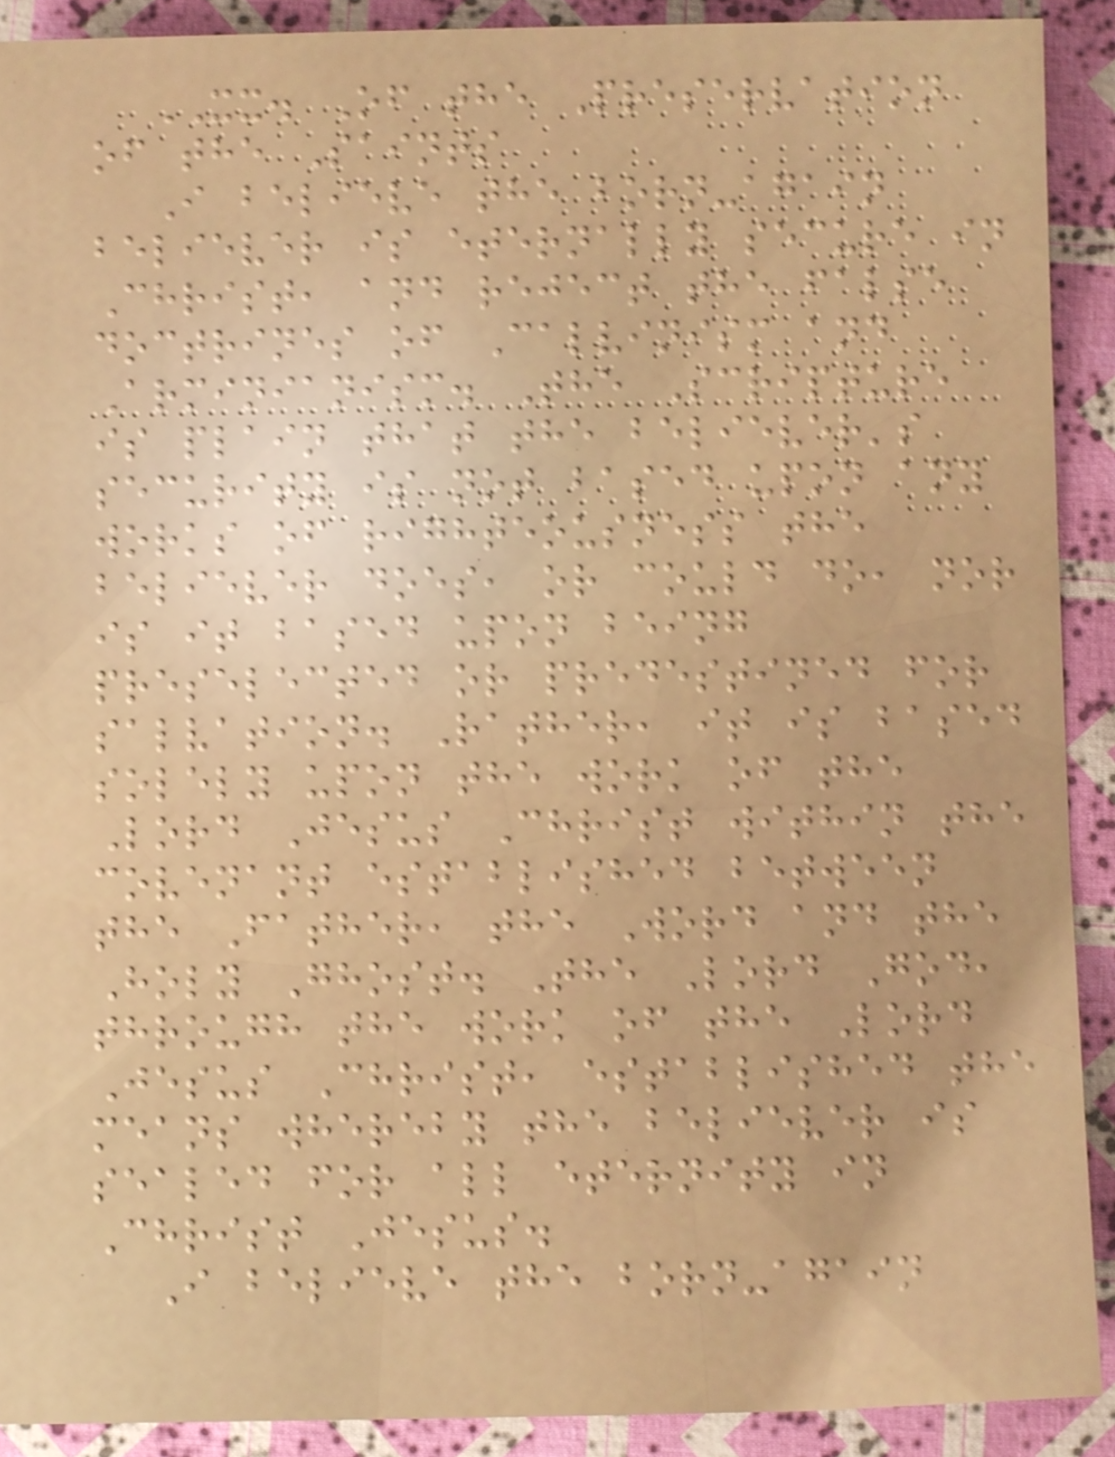XX. Of the Preservation
of the Saints
I believe the born-again
believer is eternally secure in
Christ, and reject the false
doctrines of Calvinism and
Arminianism. The Scripture
is plain that the believer's
security is not based upon any
works of righteousness the
believer does, or could do, nor
is it based upon being
preselected or predestined for
salvation. Rather, it is based
solely upon the work of the
Lord Jesus Christ within the
covenant established between
the Father, the Word and the
Holy Ghost. The Lord God,
through the work of the Lord
Jesus Christ, established the
means whereby the believer is
sealed for all eternity in
Christ Jesus.
I believe the born-again
